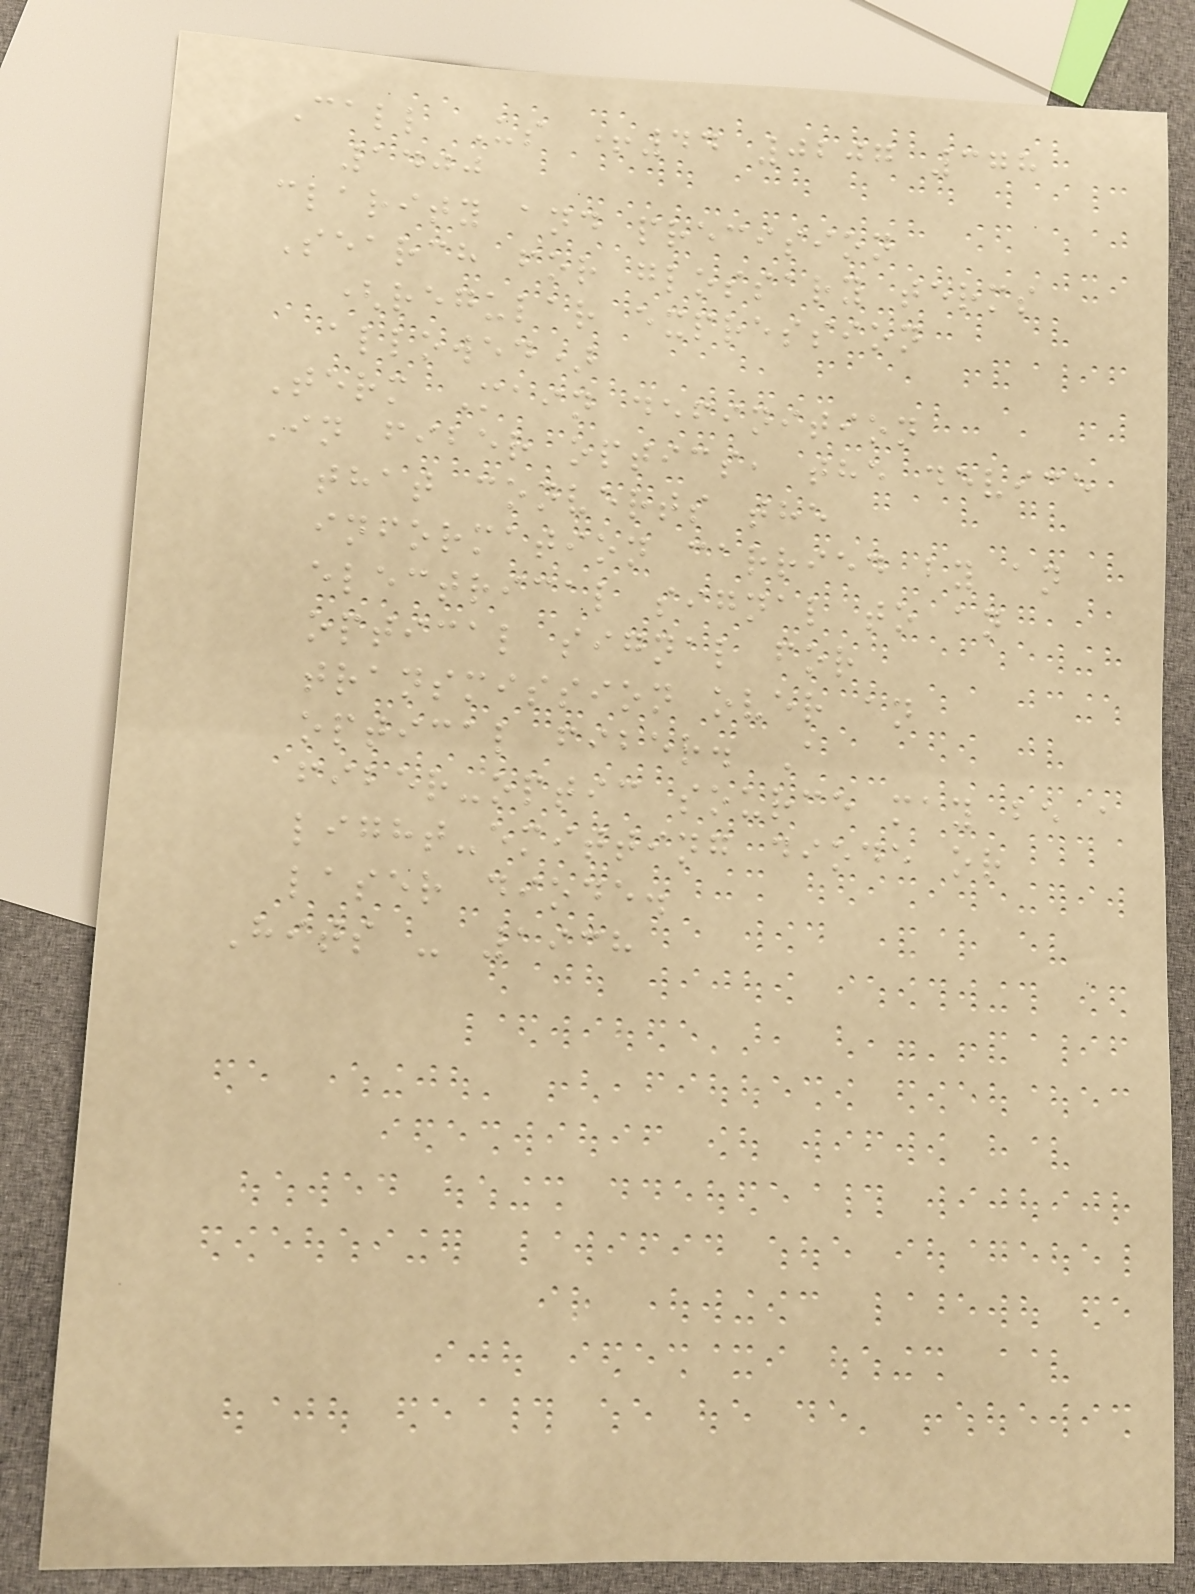Call Us +44 0207 378
1400
clarity and precision
Search for glossary terms
(regular expression
allowed)
Term Main definition
In fiber optics, the device
that converts the
information carried by an
electrical signal to an
optical signal for
transmission over an
optical fiber. A
fiber-optic source may be a
light-emitting diode or
laser diode.
Hits - 1938
